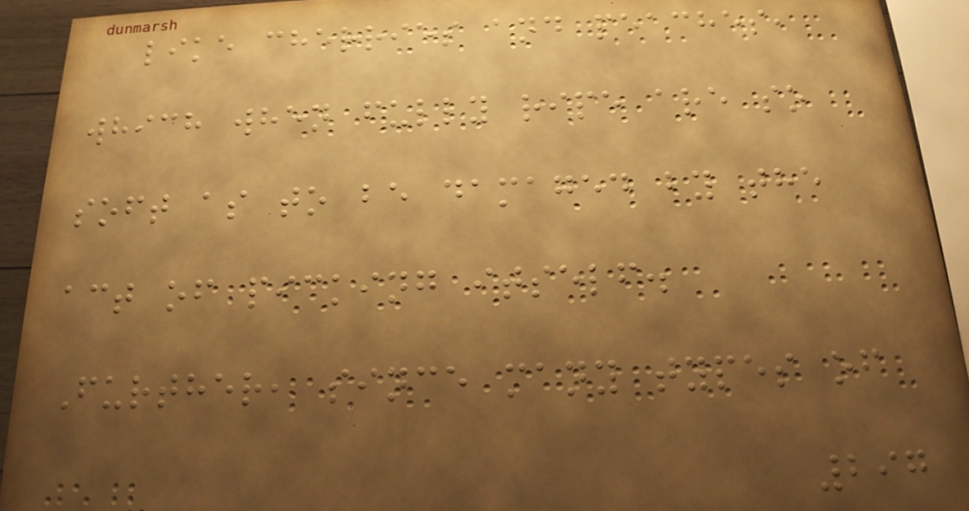like cherries and peaches,
which when fully ripe are so
soft as to be damaged by the
act of picking itself.
Further, since many types of
297
